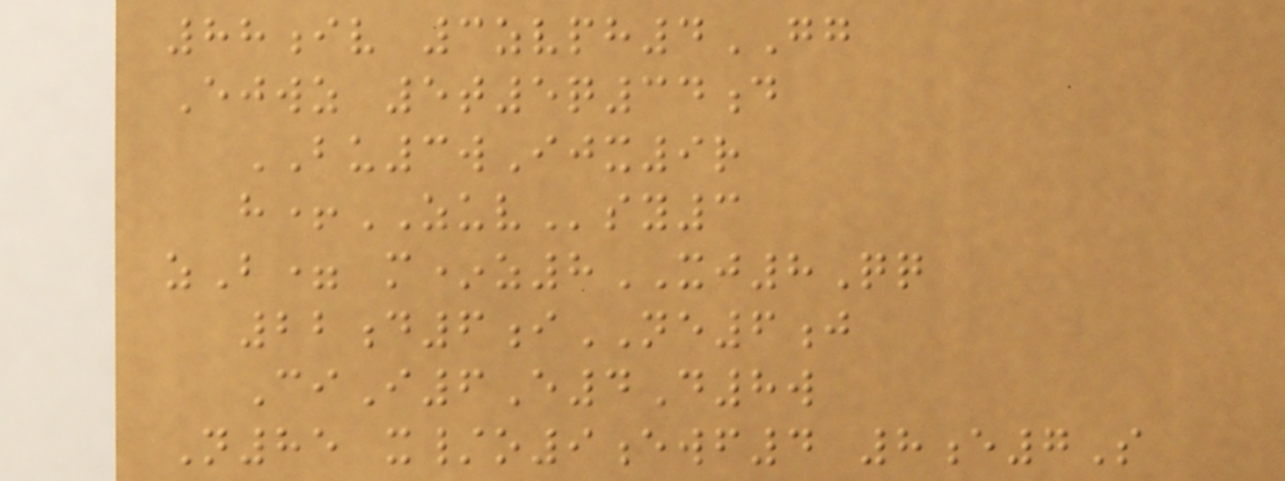88iv 3zvph4GG
Ejwz 5t5q34d
BU3wIjx9r
h+ZUVsy3
zB= m*z8XJ8Qq
22d6iNE6j
CiI6E4D8w
N85 x/o9ewf4 8e7S
